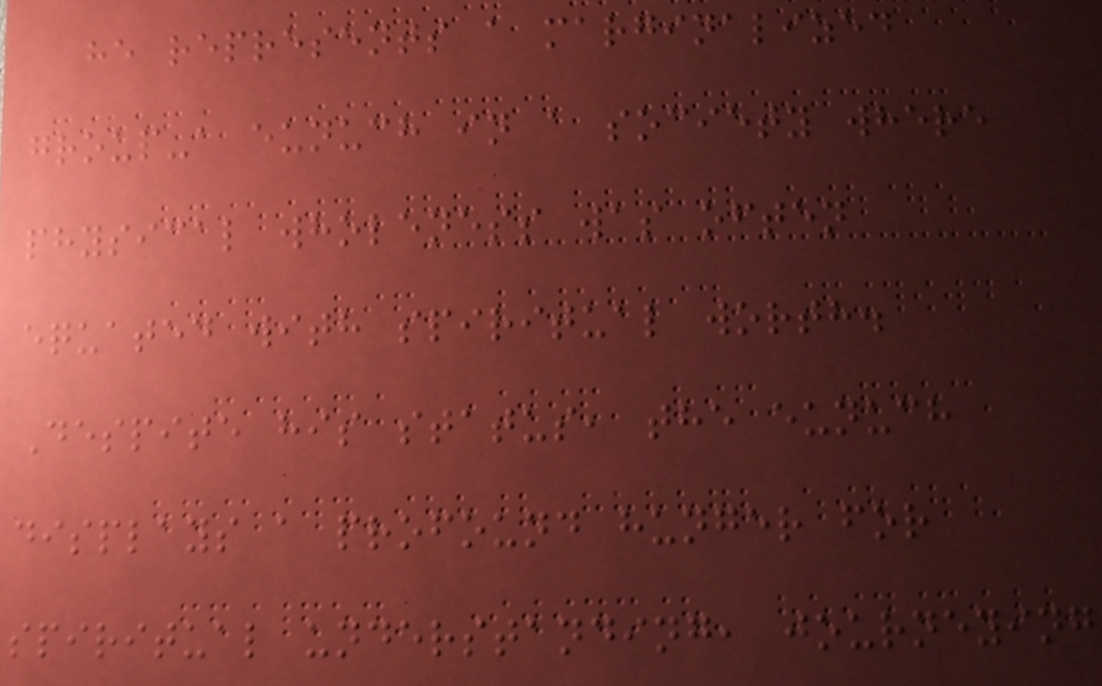he represents a marginalized
group-a eunuch in a society where
physical wholeness was often
equated with spiritual worth.
Despite his status, the eunuch
displays a profound hunger for
spiritual understanding, journeying
